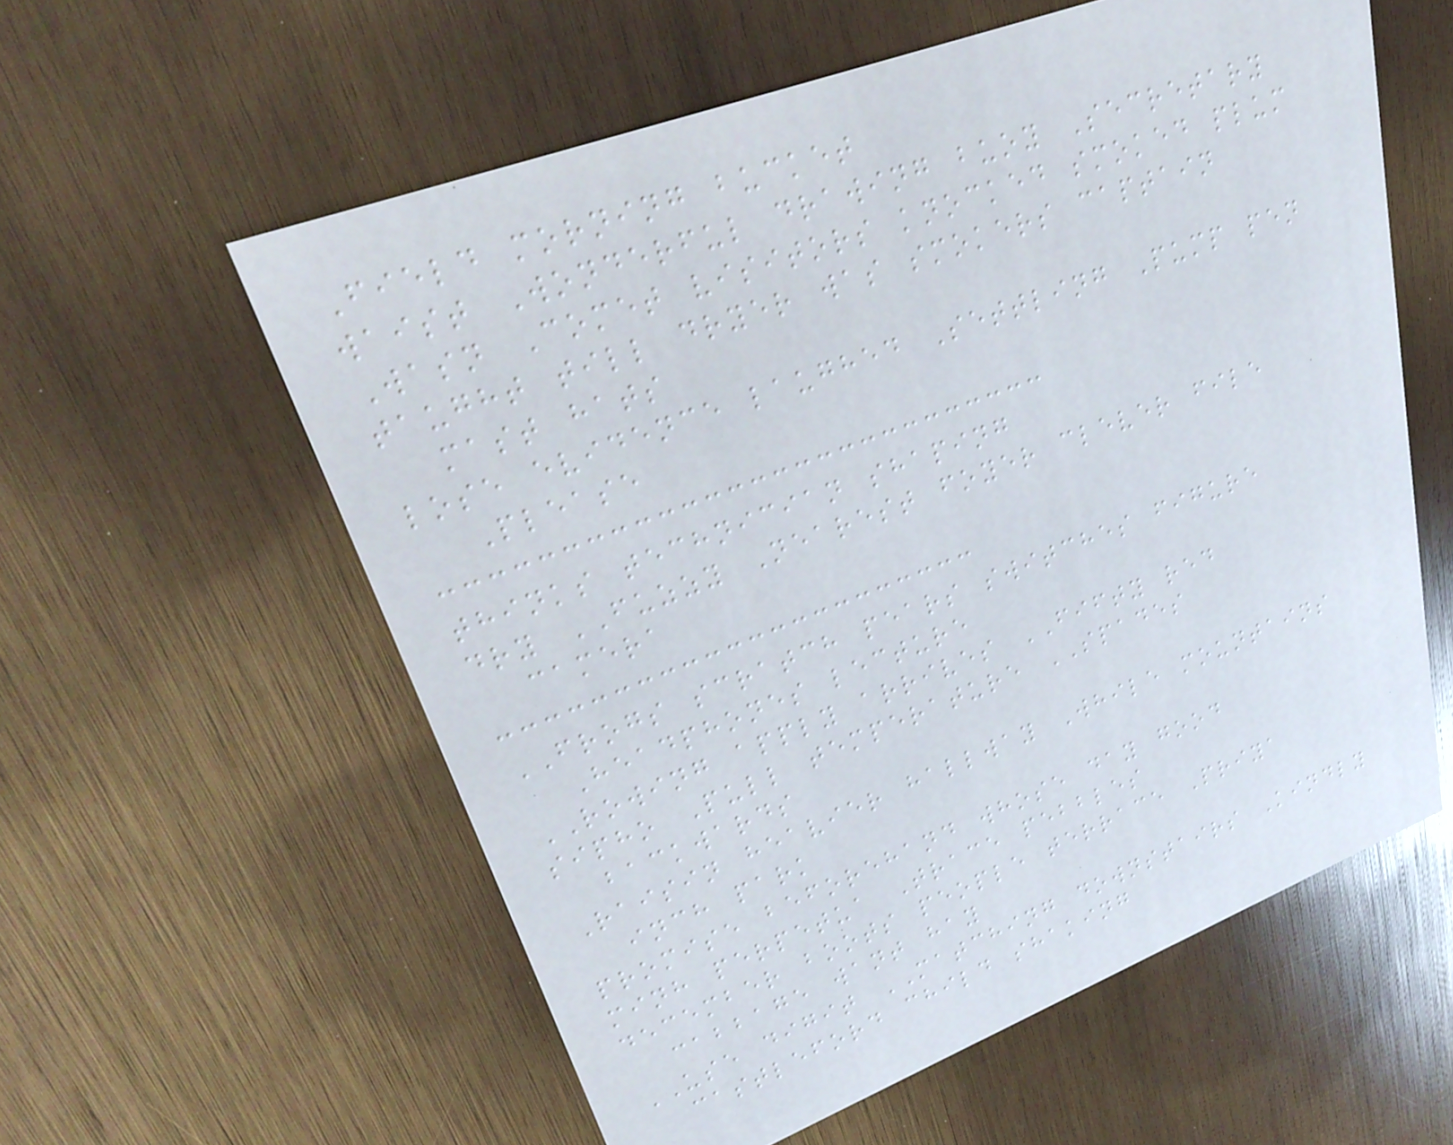Field morning bucket
waist Wonderful drawing buoy Secretary
Wasn Comet visitors knocked smoked plum
taught till dryer was smokers captain
mast hats
lose evidence laughed Settling Pump pen
Please
thinks technician shaping
dry FUZZY Nearest foyer clever file
camera
FROGS scratch pears switches figure
Headphones lecture
ROWING apply arrives FIFTY red
sipho Pull temperature SPADES
backwards
Raisin heavier hallway While mountains
inch park
promise beforehand whose day good
minh perpetua Trace pebbles
december boots people terrace Priya
cabbage want hay
USE digit MATCHING downstairs Kindly
castleford child shaking
